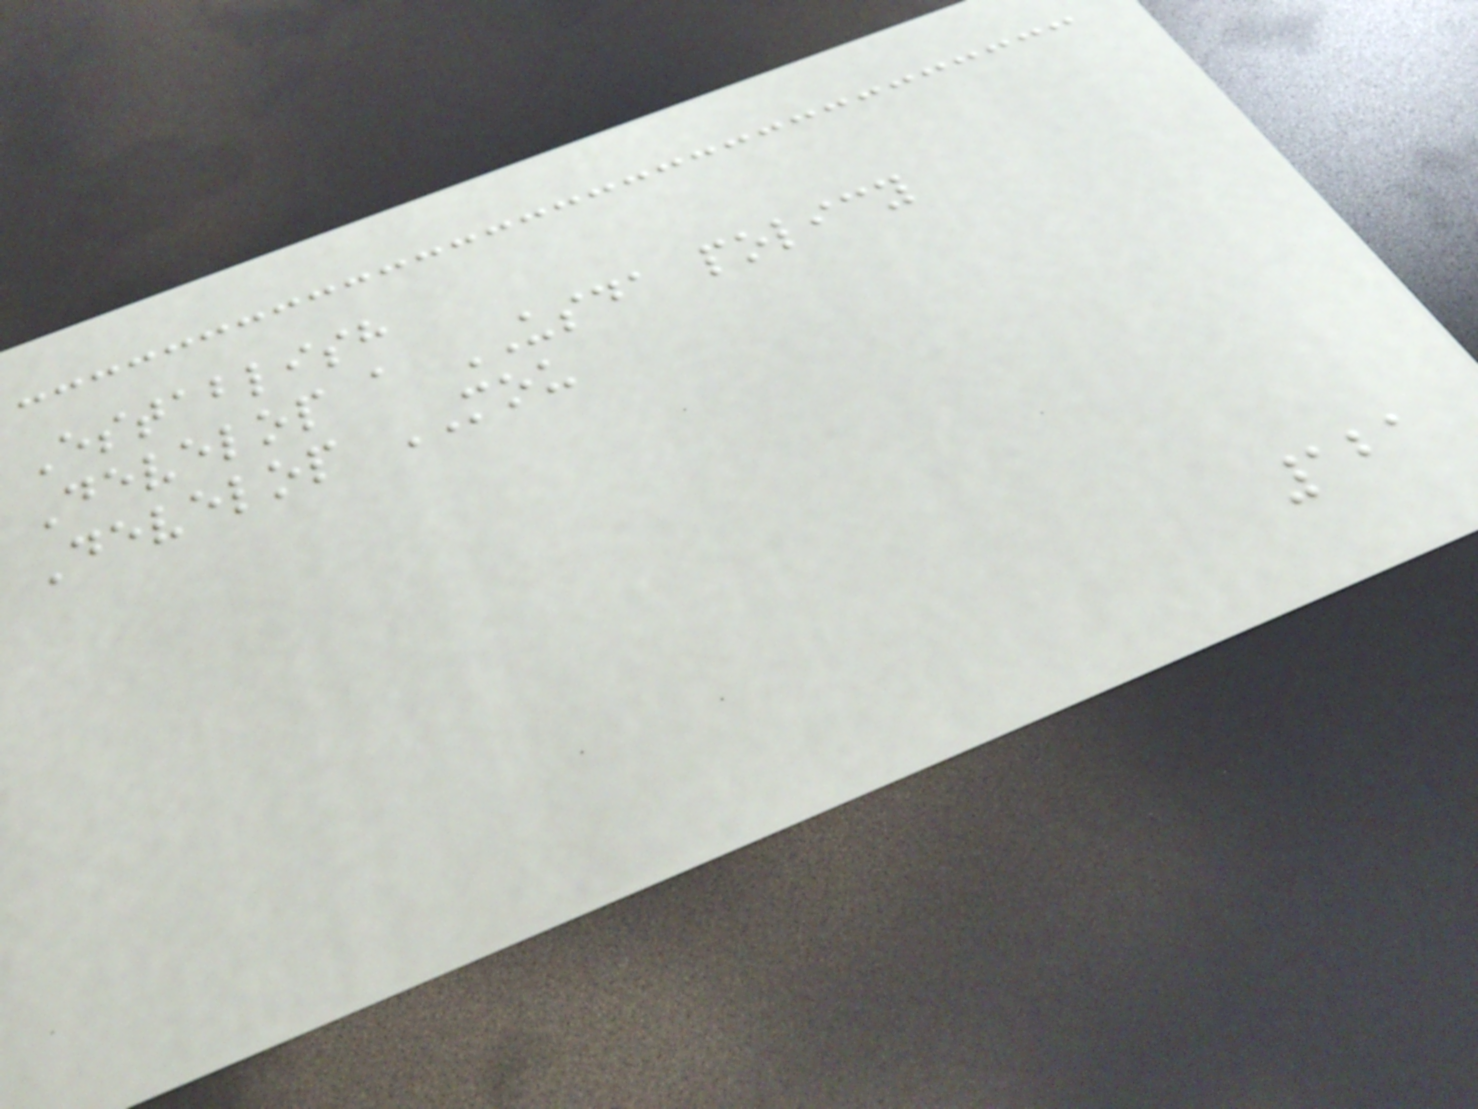Establish
Develop a USDA policy
Develop MOU
121
